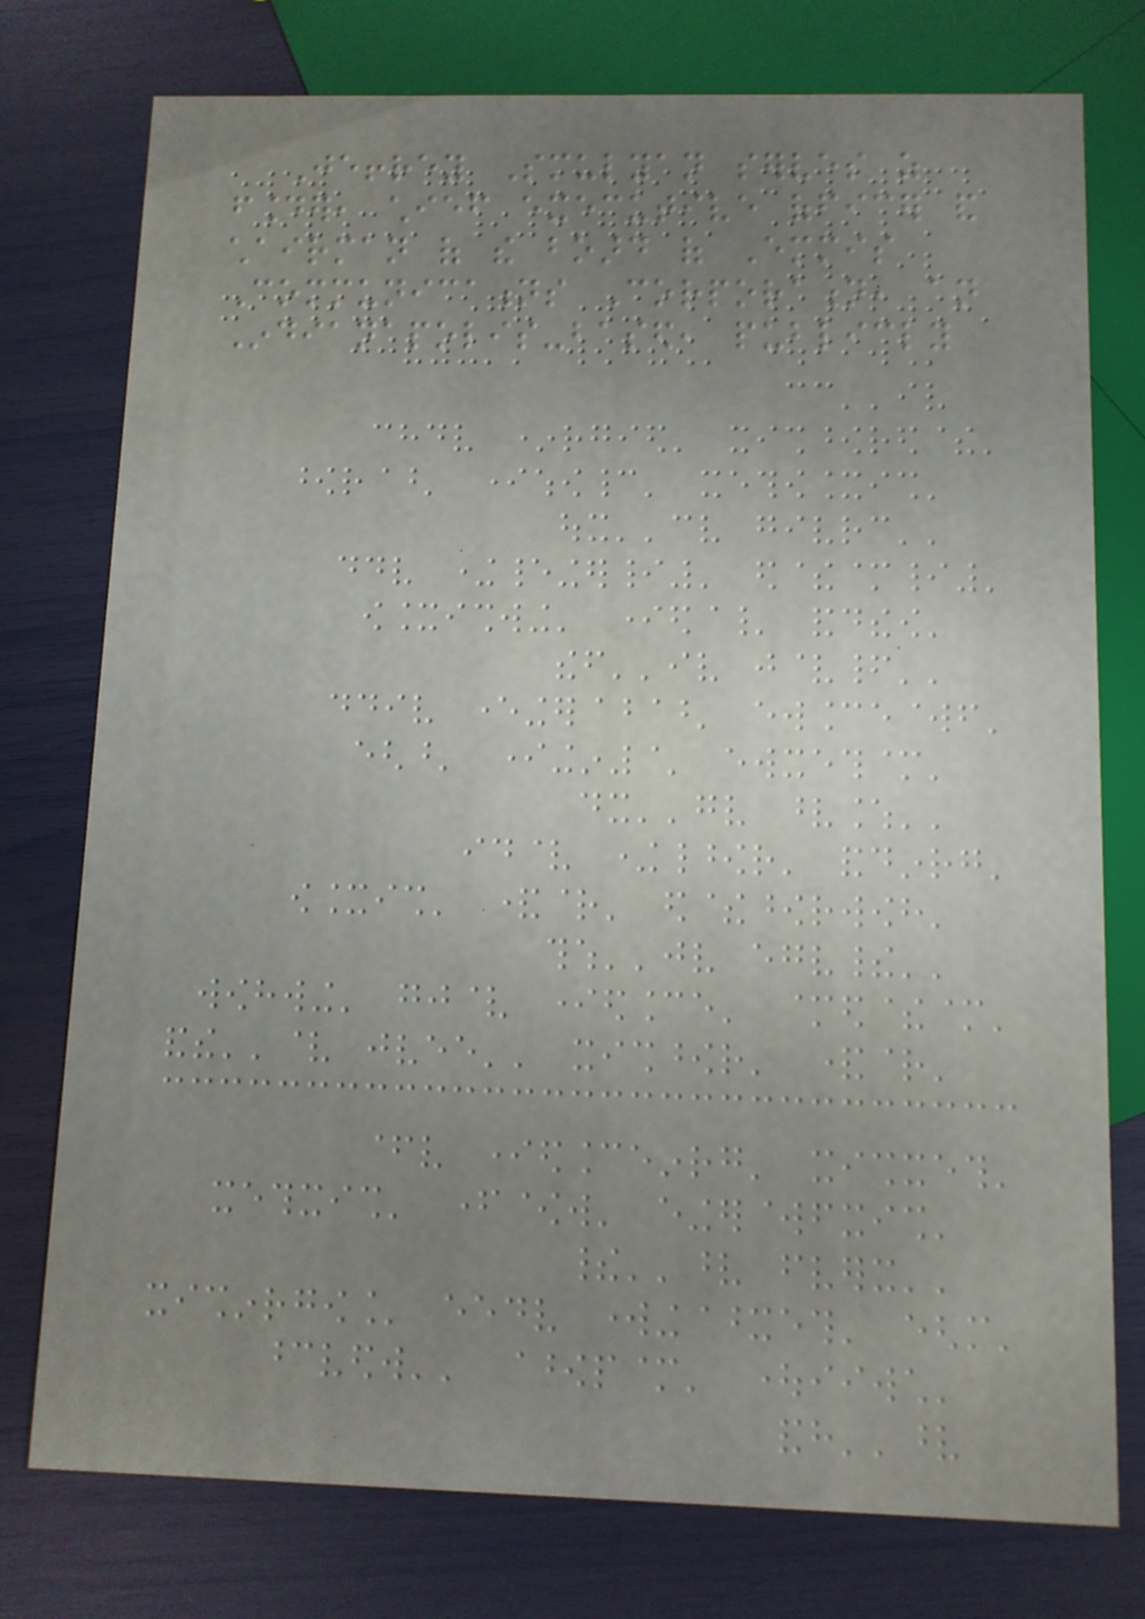Jeffrey Smulyan serves as
founder, chief executive officer and
chairman of the board of Emmis
Communications Corporation, an
Indianapolis-based, publicly
